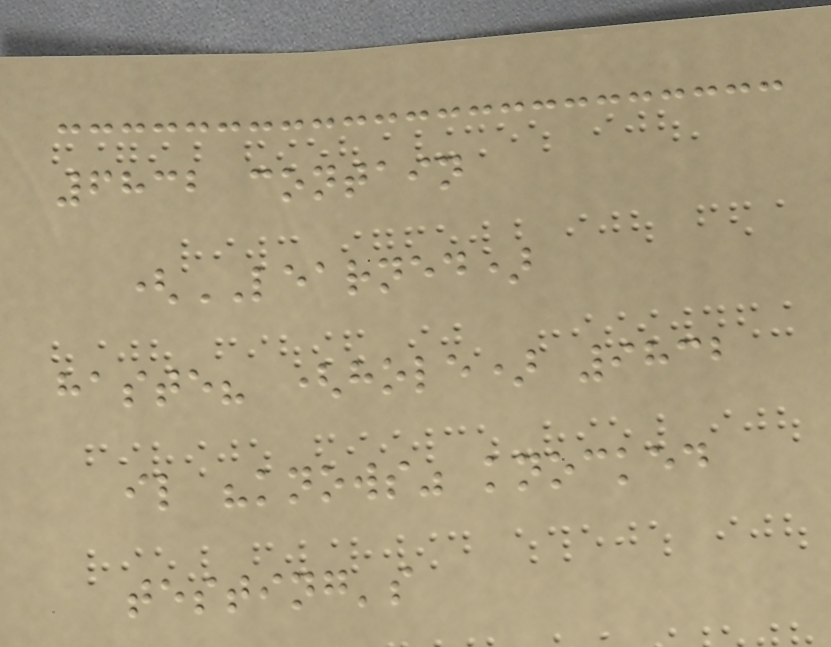6832 contain
(LEARNED)
haste? (hole) 9832
il "knows" knocked
testing's
